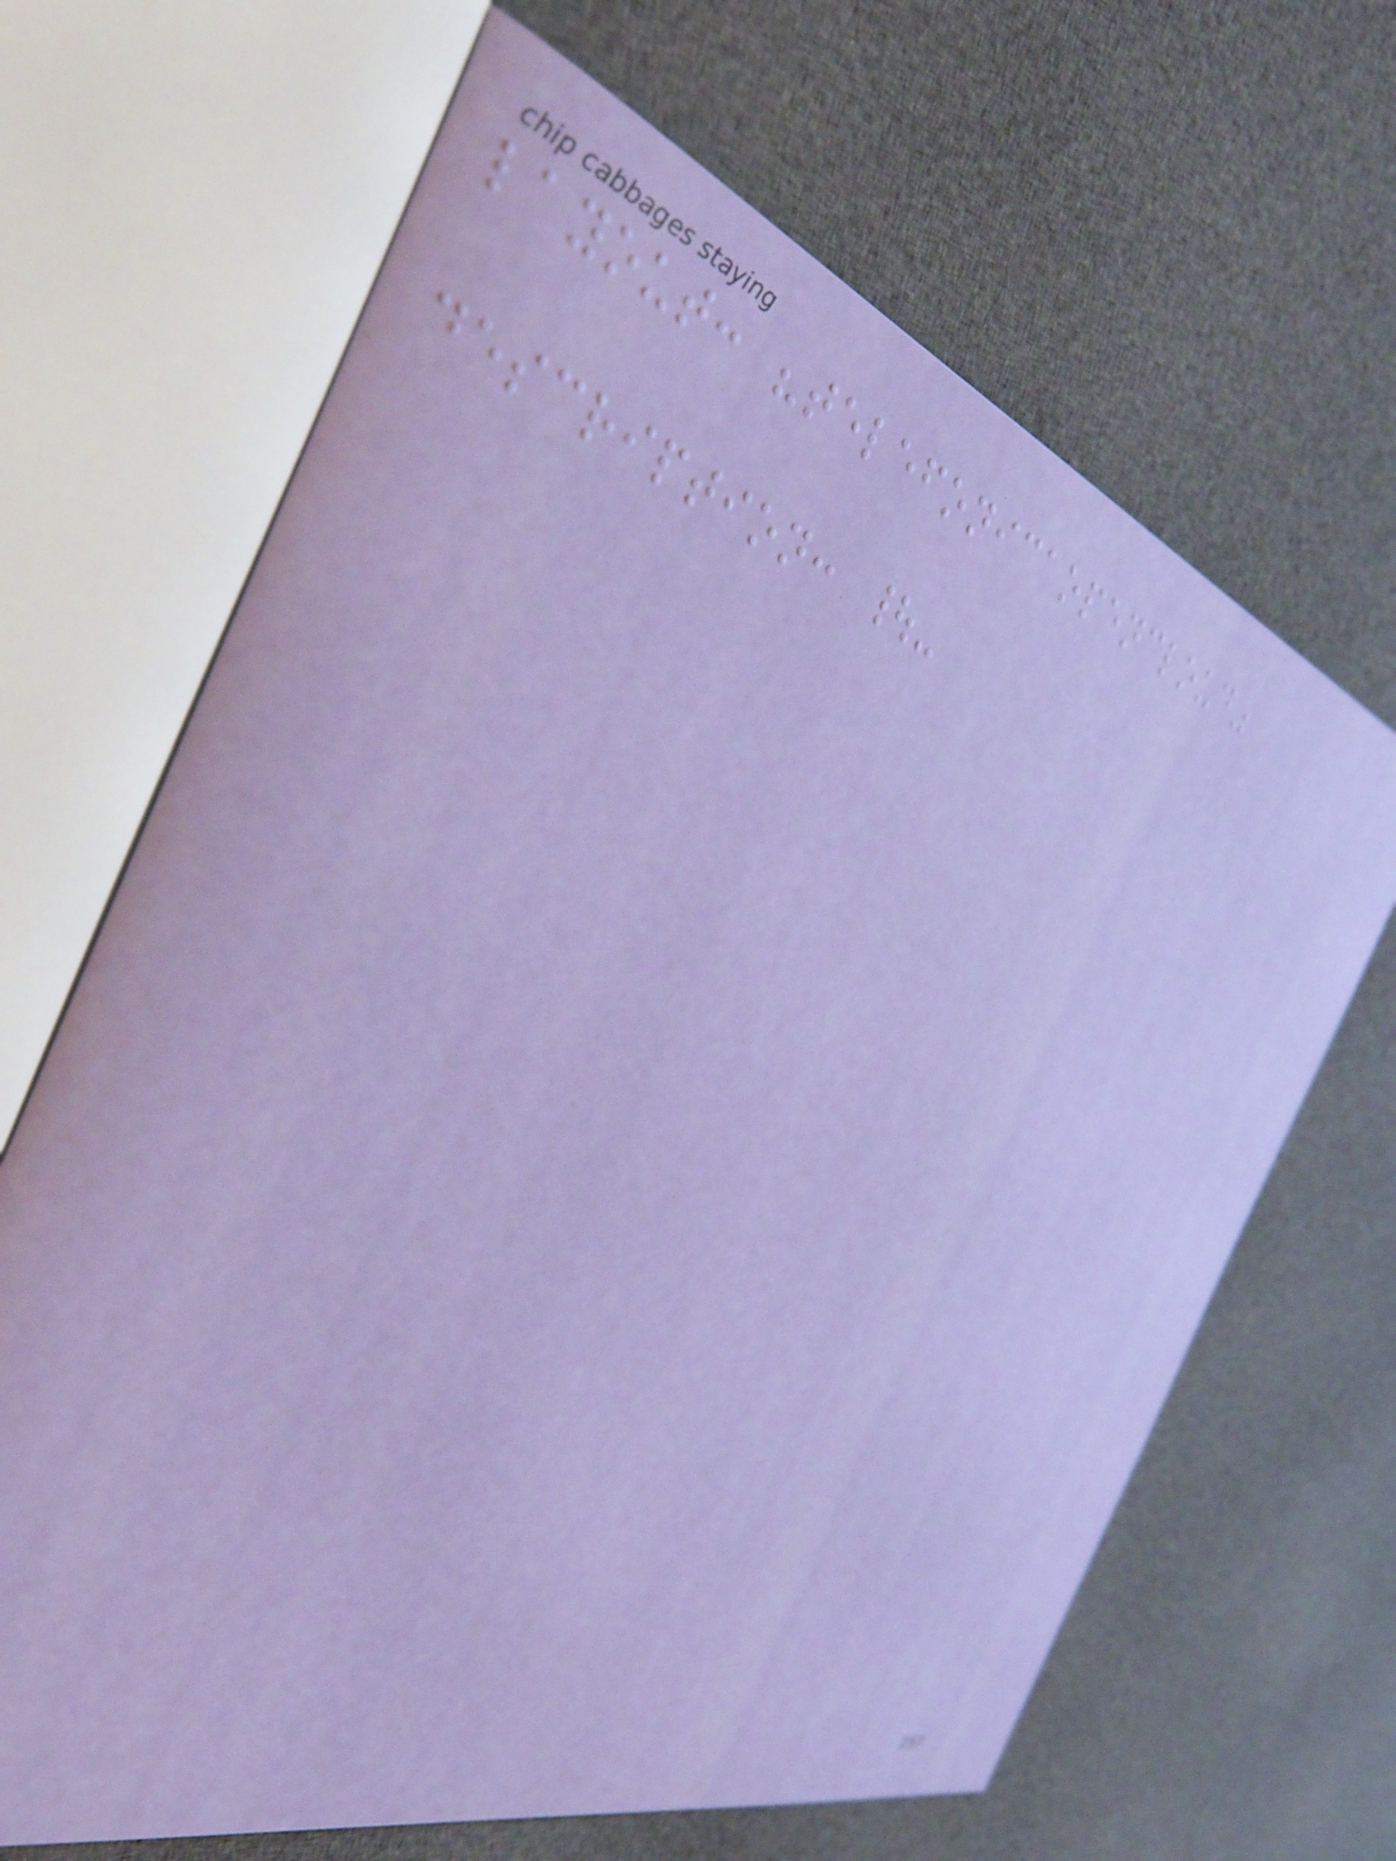layout: "telefonicaopencloud"
description: |-
